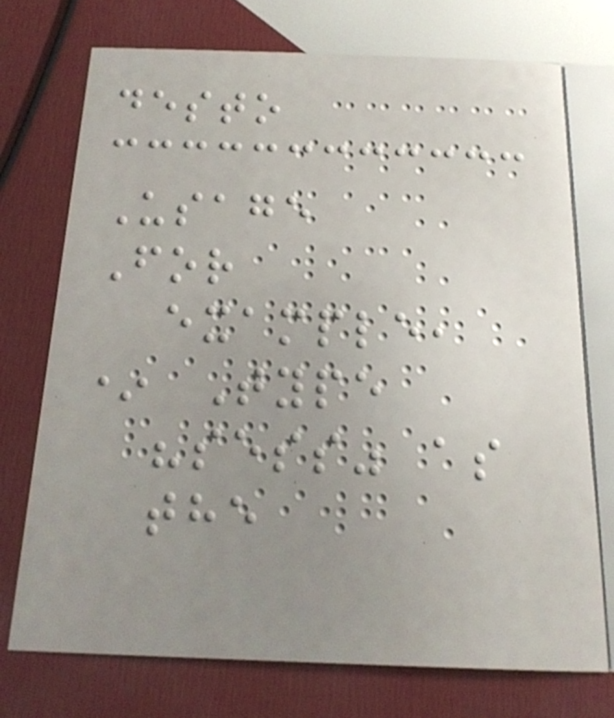desto
Usage
For
example,
* Type
"sess" as
the
